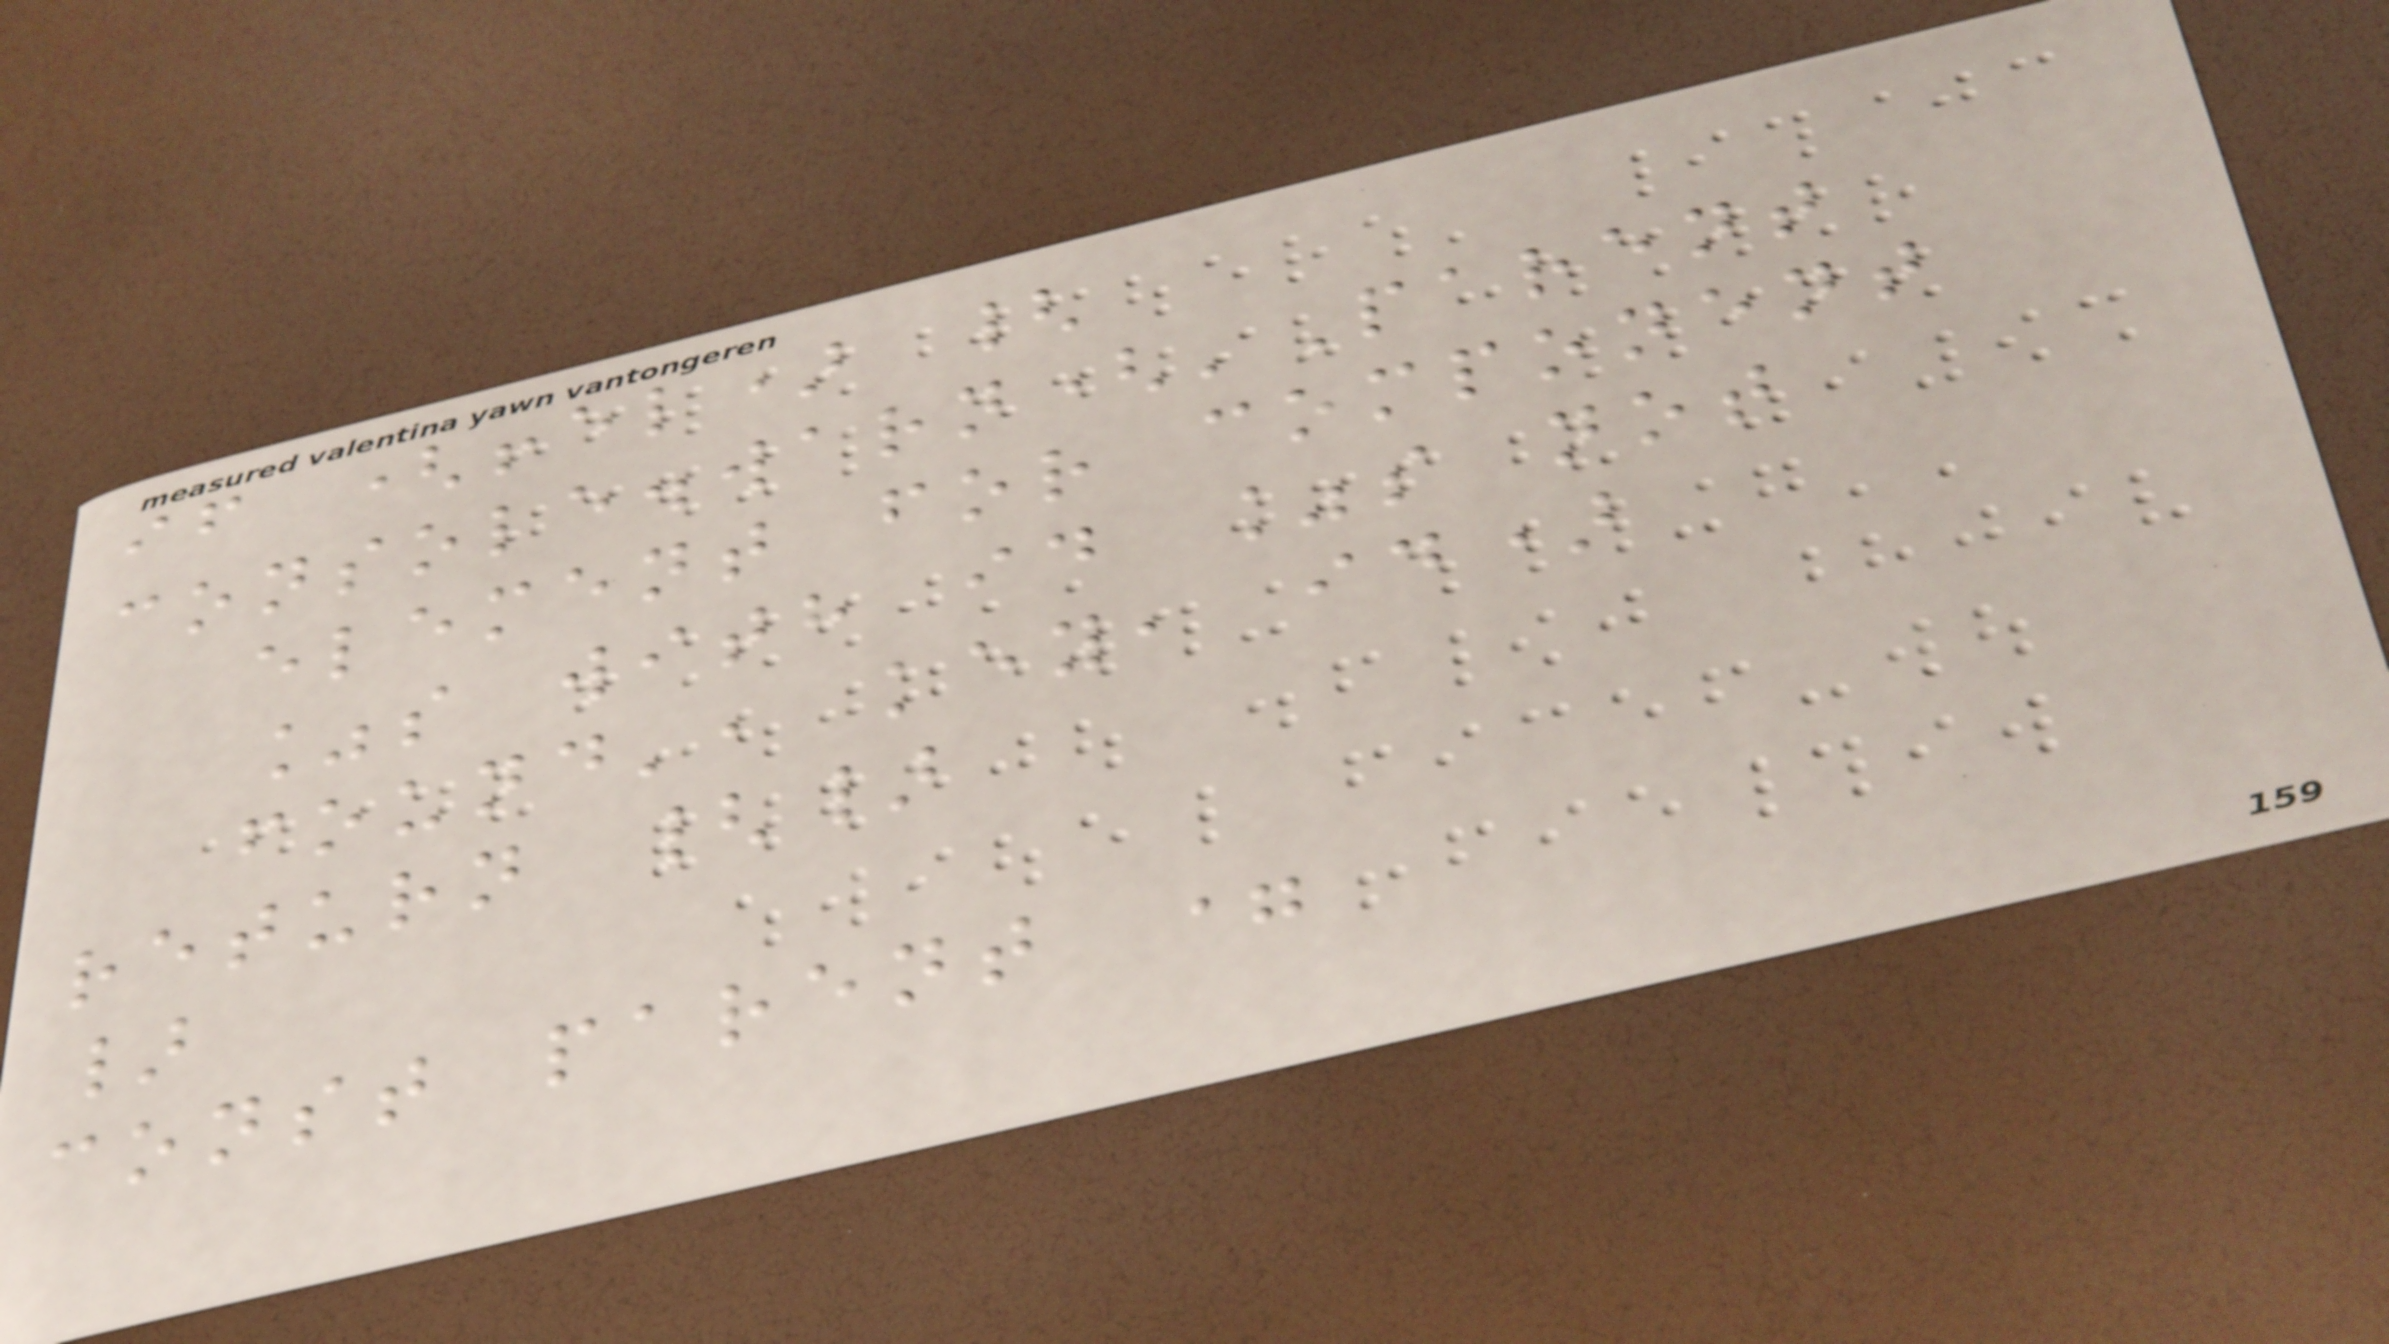if (!el) {
console.warn('Parent
element for component
%s with id %s not
found', key, id)
return {}
}
const parent =
